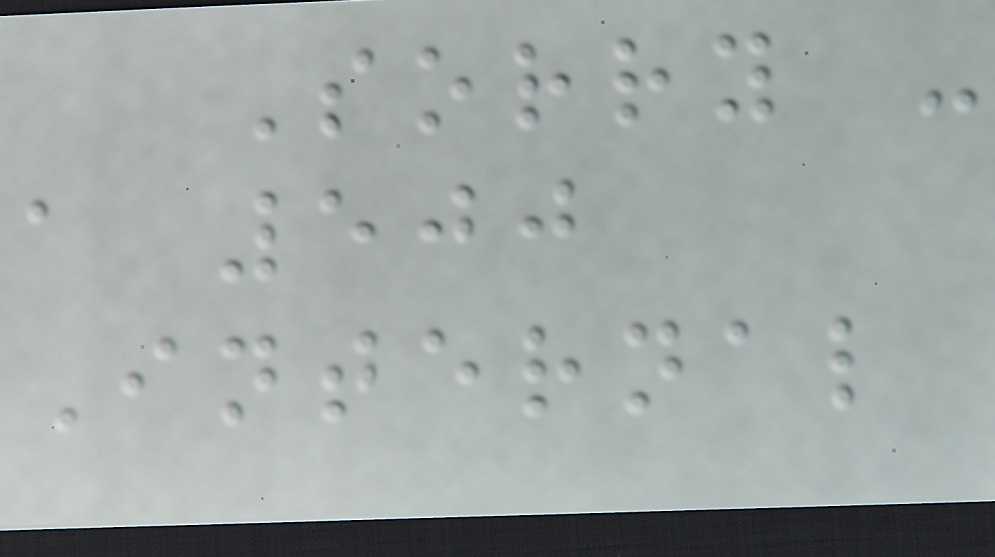Sorry -
a 500
Internal
